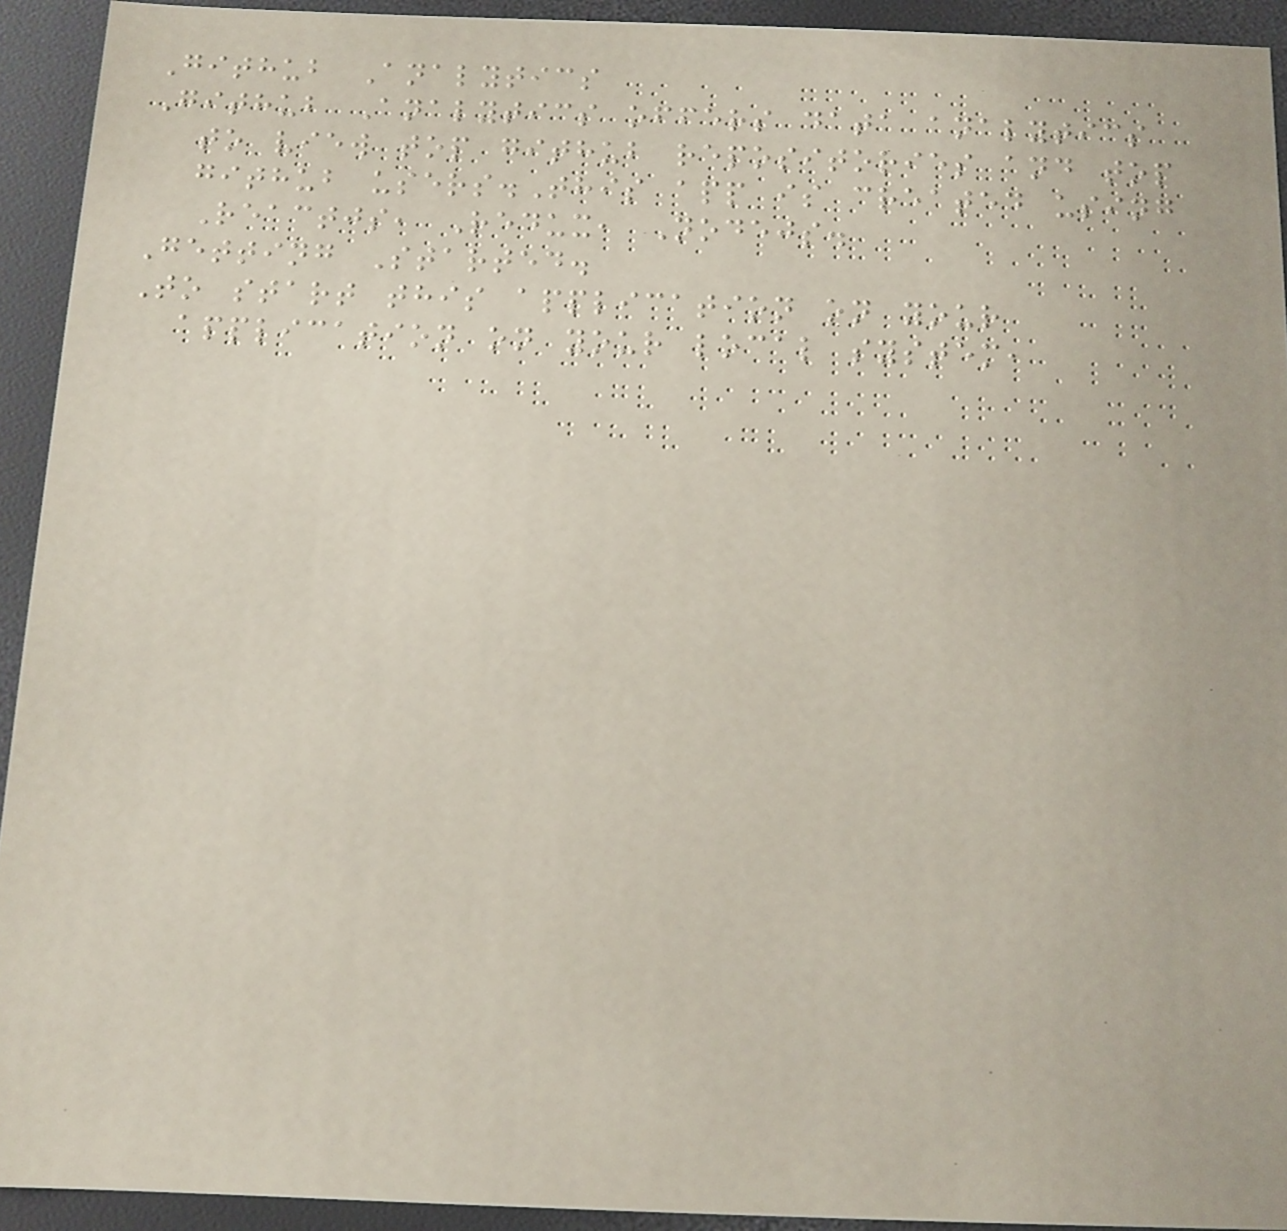Github Analytics
Github Analytics offers data analytics
to view top github repositories and top
github users.This app is created using
Reactjs, Redux, Nodejs.
Getting Started.
To start this application on your
application on your local system,
